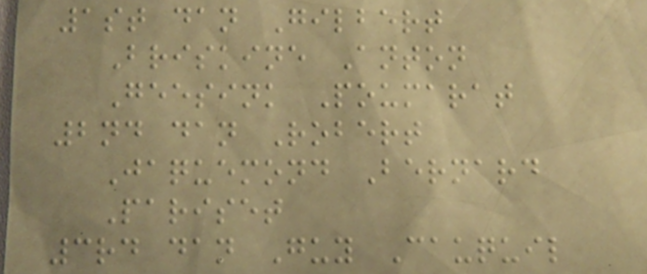1st dan Gilbert
Briskine Anton
Geesink Poumarat
2nd dan Robert
Jaquemond Bernard
Pariset
3rd dan Guy Cauquil
